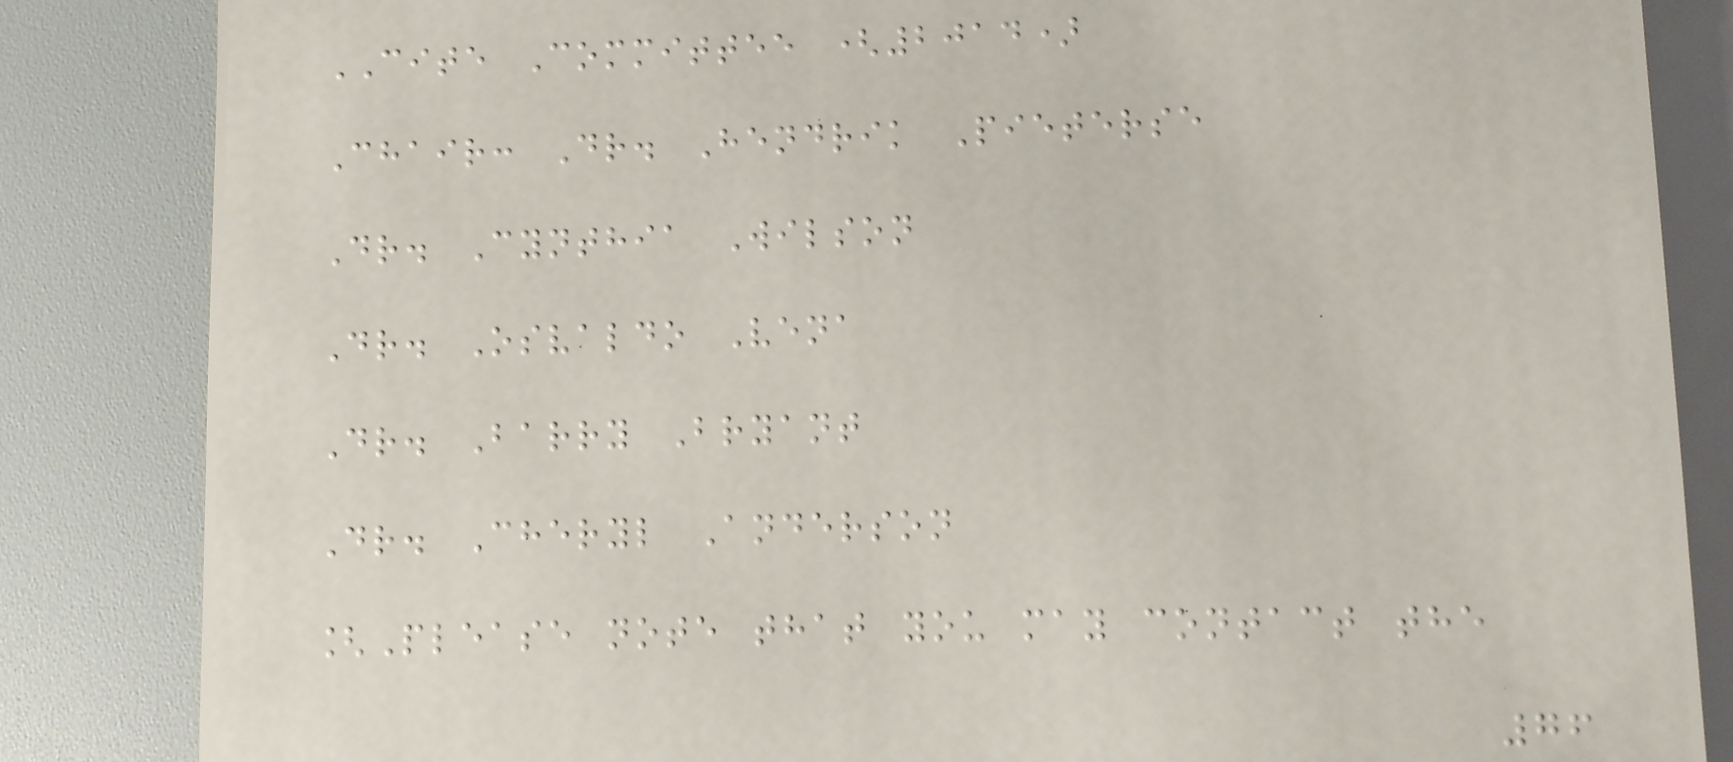CITE Committee (2014)
Chair: Dr. Hendrik Pieterse
Dr. Cynthia Wilson
Dr. Osvaldo Vena
Dr. Barry Bryant
Dr. Cheryl Anderson
[Please note that you may contact the
76
